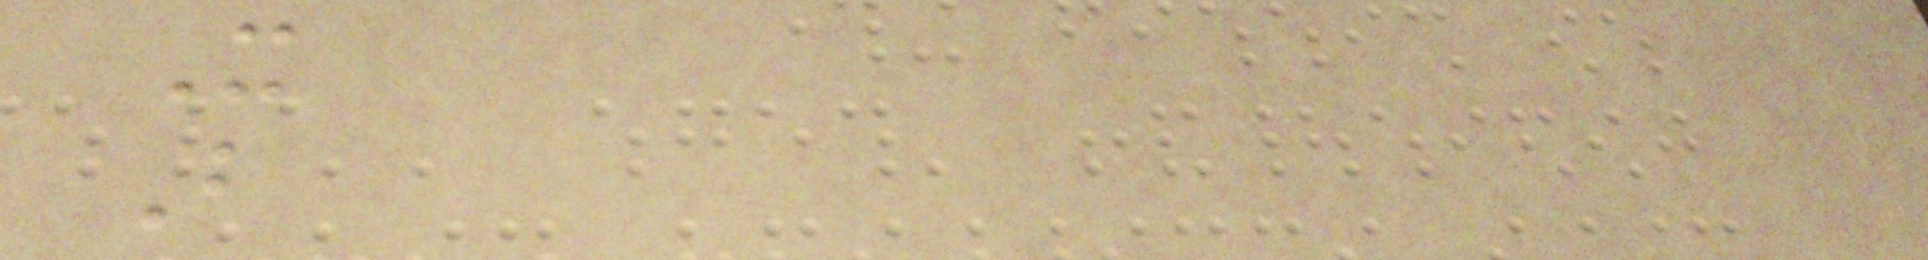X
B
